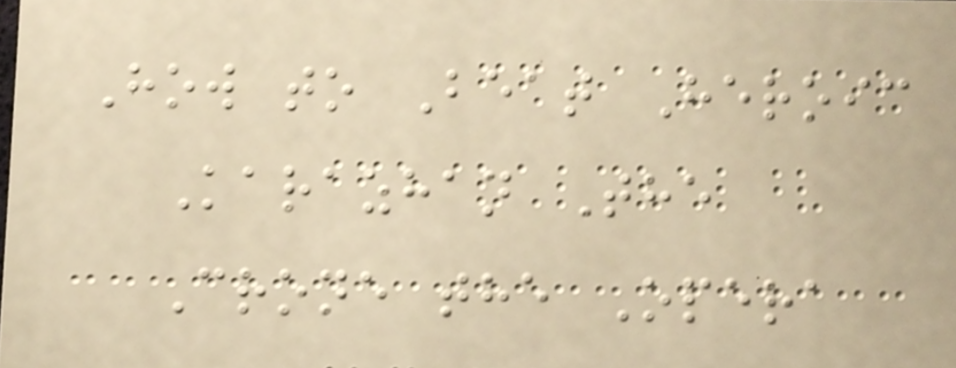How to Beat Heroic
Karazhan The
Crone the Opera
